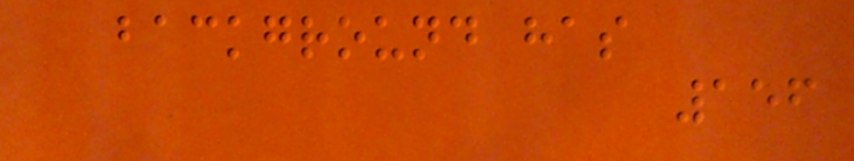background has
156
